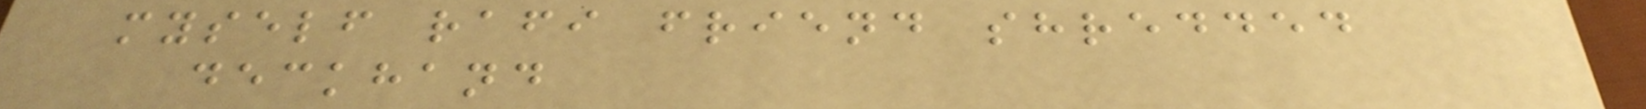myself rafi friend shredded
deckhand
